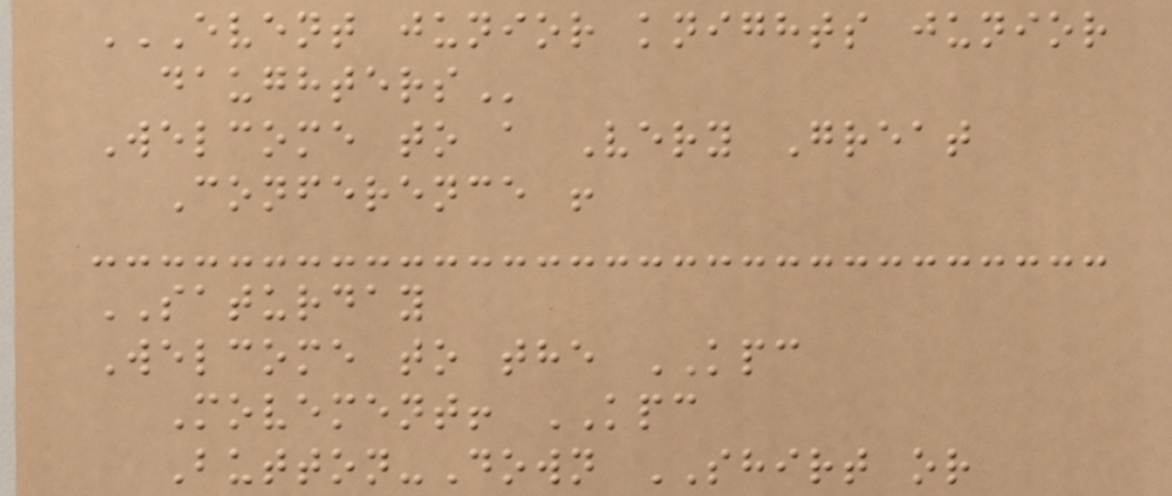EVENT JUNIOR KNIGHTS JUNIOR
DAUGHTERS
Welcome to a Very Great
Conference !
SATURDAY
Welcome to the KPC
Movement! KPC
Button-Down SHIRT or
